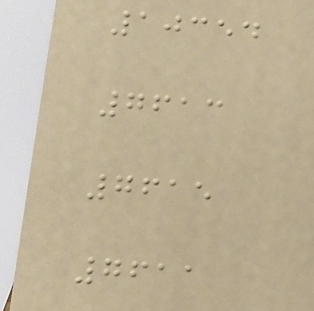10354
7613
7615
7611
